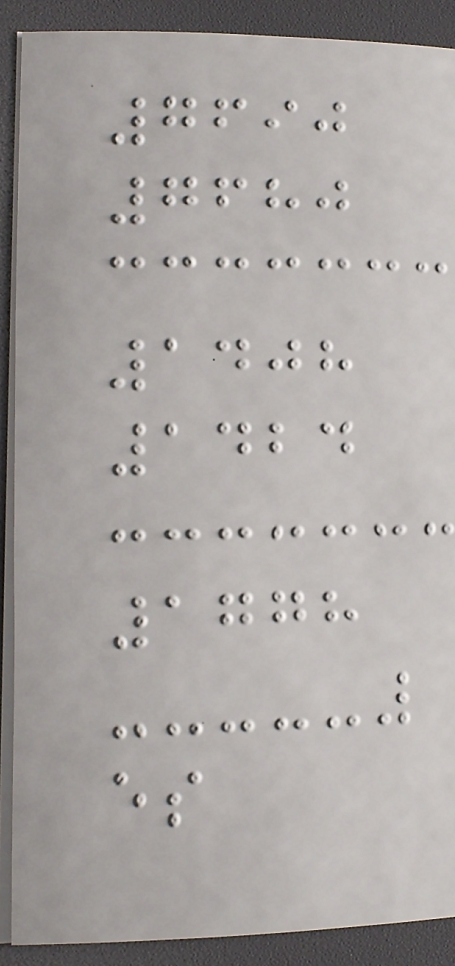7690
7680
1408
1424
1778
es
